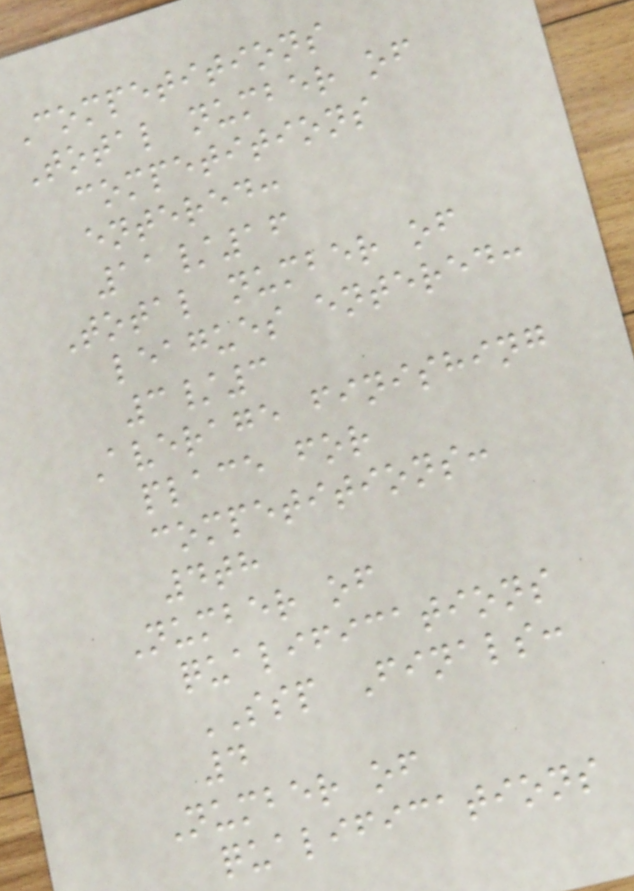Competitions
Total number of
competitions
entered:
11/16
Total number of
leagues entered:
3/3
Average finishing
place for
competitions:
4th
Number of
qualifications
SSP Finals:
4
Number of
qualifications
